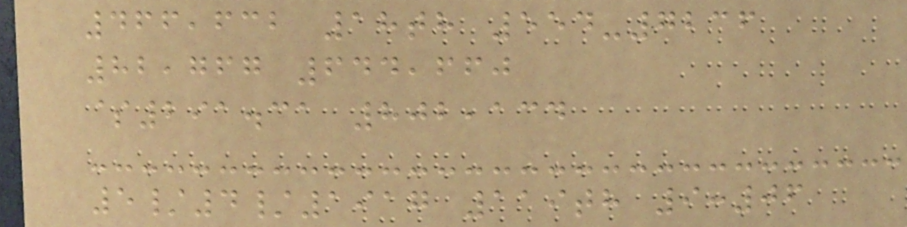466,632 18th 554-7236
82,767 644,660
$291.31 802,134
5/4/1917 119th 9:06
